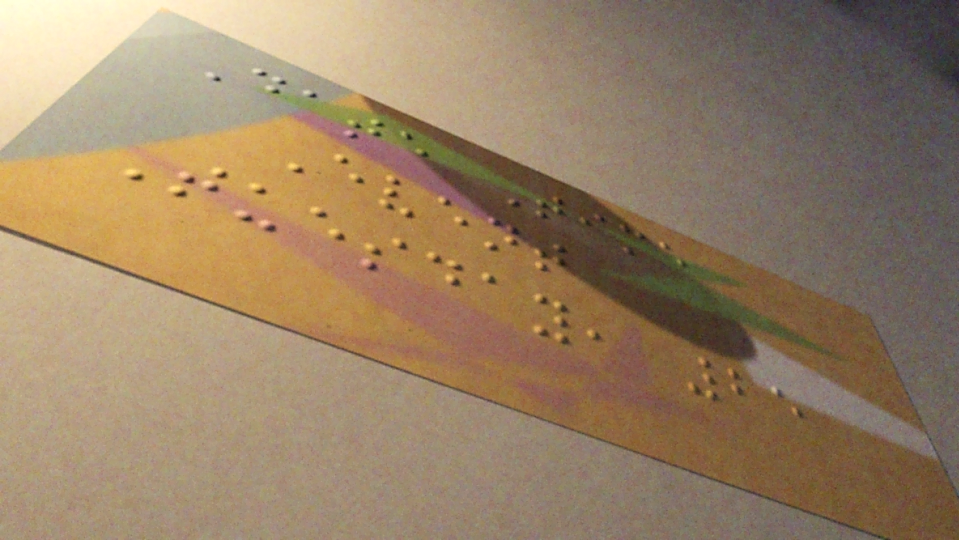Date Time
Event
Tuesday, 25
